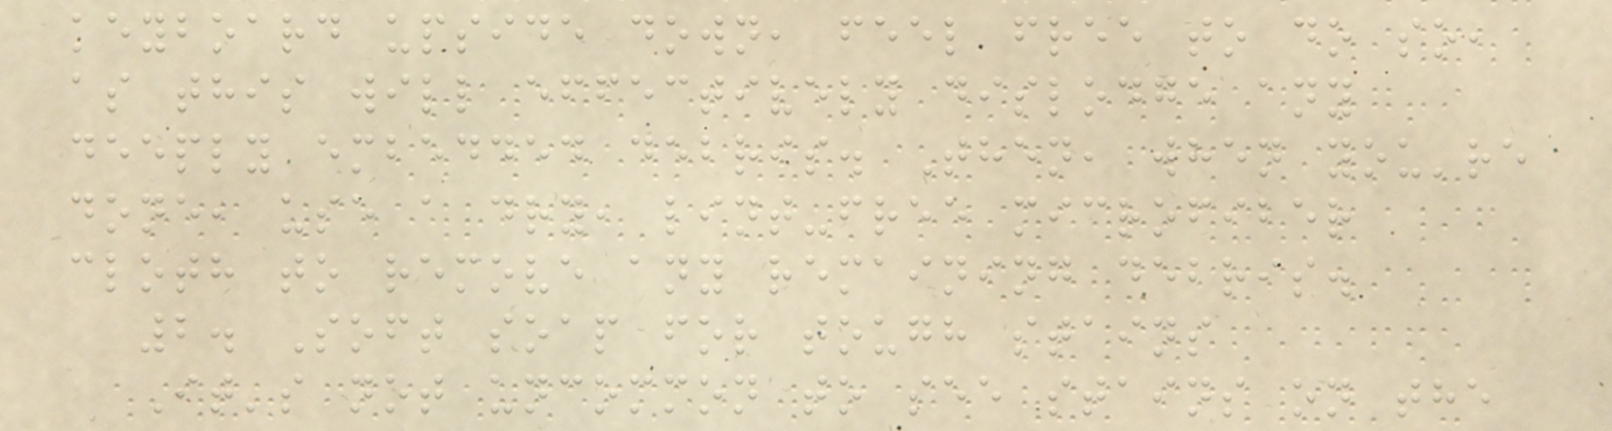keyboard upside down, feel free to do so,
as this will effectively dislodge any
deeply embedded debris. Then, when you're
done, use a dry, lint-free microfiber
cloth to remove any remaining debris.
2. Soft soap for tough stains
It's not uncommon to see stains on the
